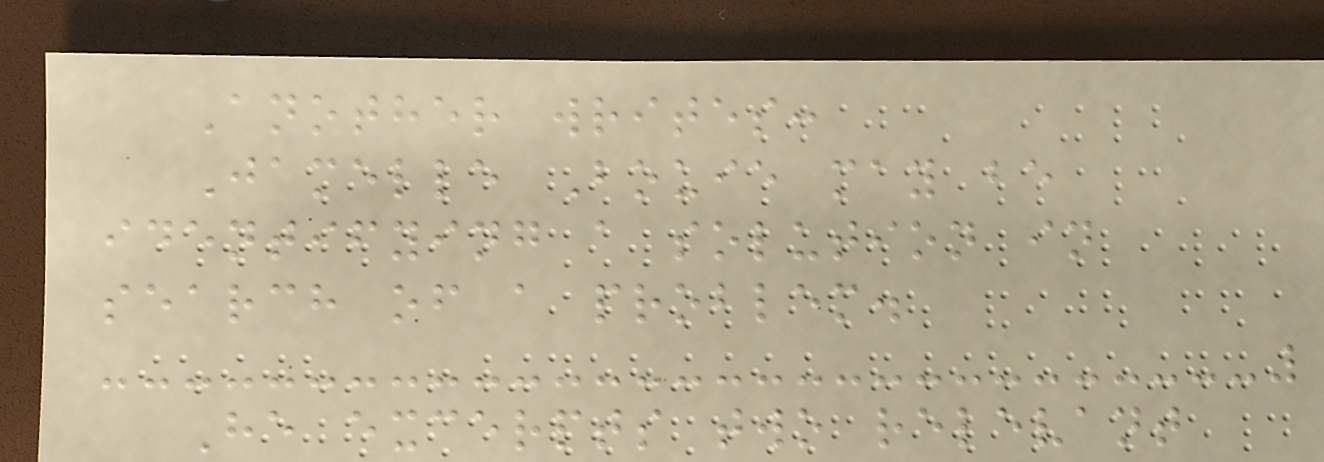Another writes:
Jamelle Bouie may be
identifying a solution in
search of a problem.
He excerpts two relevant
